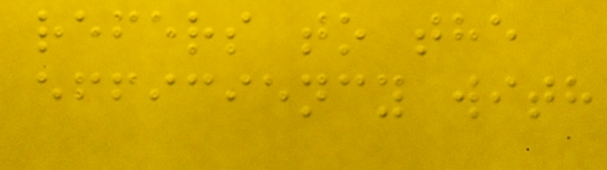refers to the
efficiency with
